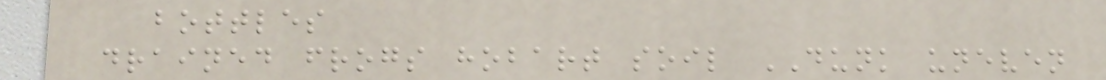bottles
drained frogs hobart soil DUNK uneven
